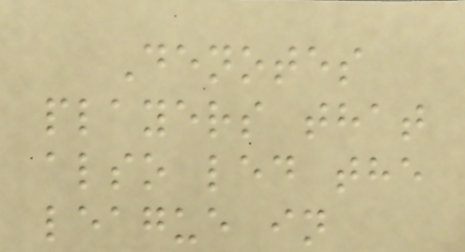Denotes
players that
also led the
league in
